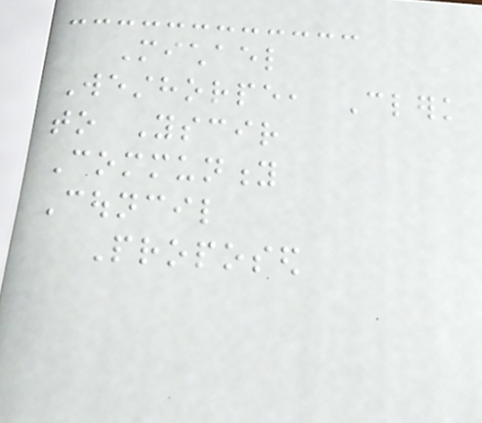Michael
Westhorpe, Clerk
to Yscir
Community
Council
Proposed
